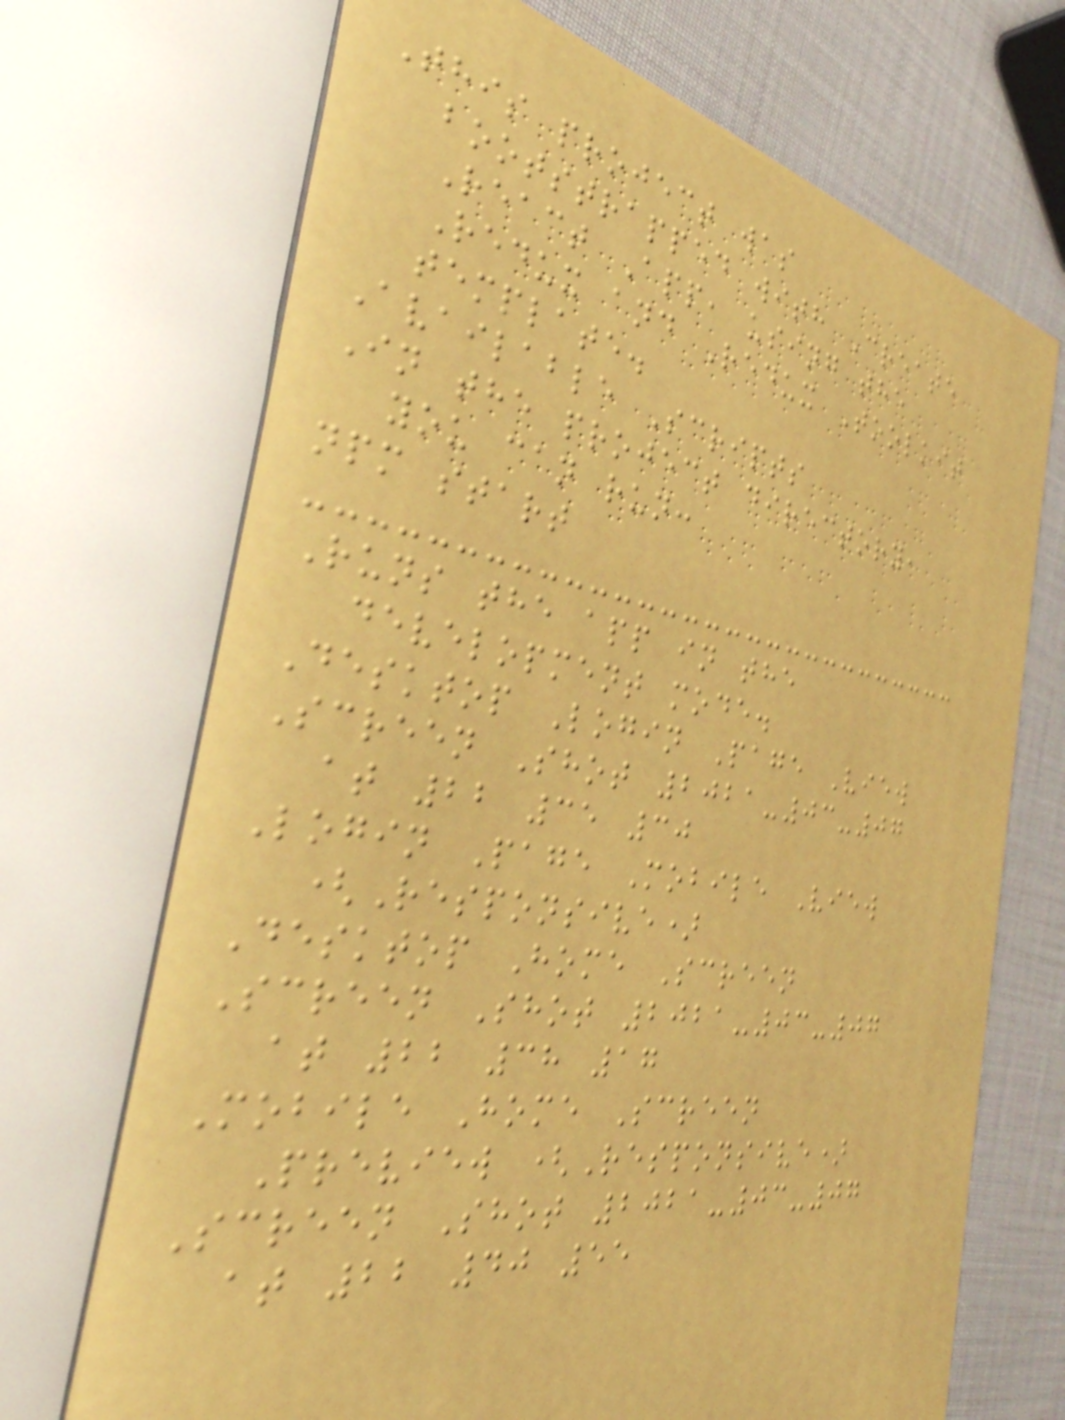This project was
bootstrapped with Create
React App, using the
Redux and Redux Toolkit
template.
Available Scripts
In the project directory,
you can run:
npm start
Runs the app in the
development mode.
Desktop Login Page View
Screen Shot 2021-03-07
at 22 35 30
Login Page Mobile View
(Responsive)
Desktop Home Screen
Screen Shot 2021-03-07
at 22 38 17
Mobile Home Screen
Preview (Responsive)
Screen Shot 2021-03-07
at 22 40 55
